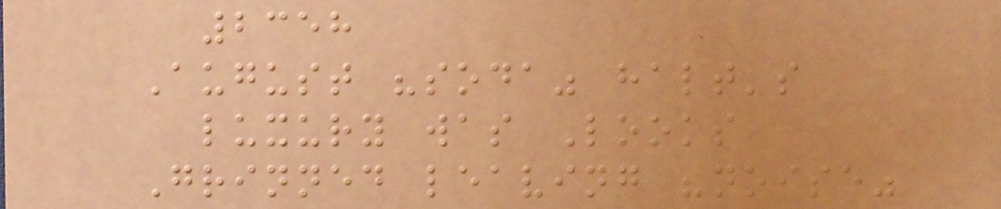2358
August "soda" halt's
luxury was Looks
Grinned leaving "noise"
